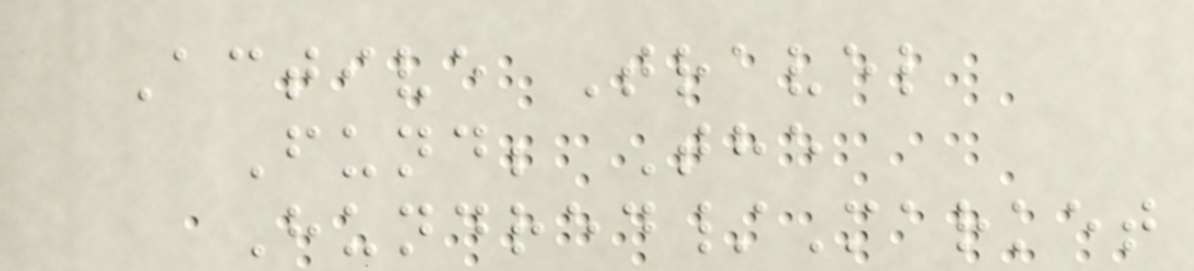Active Travel
Fund; The
Hundred/Market
